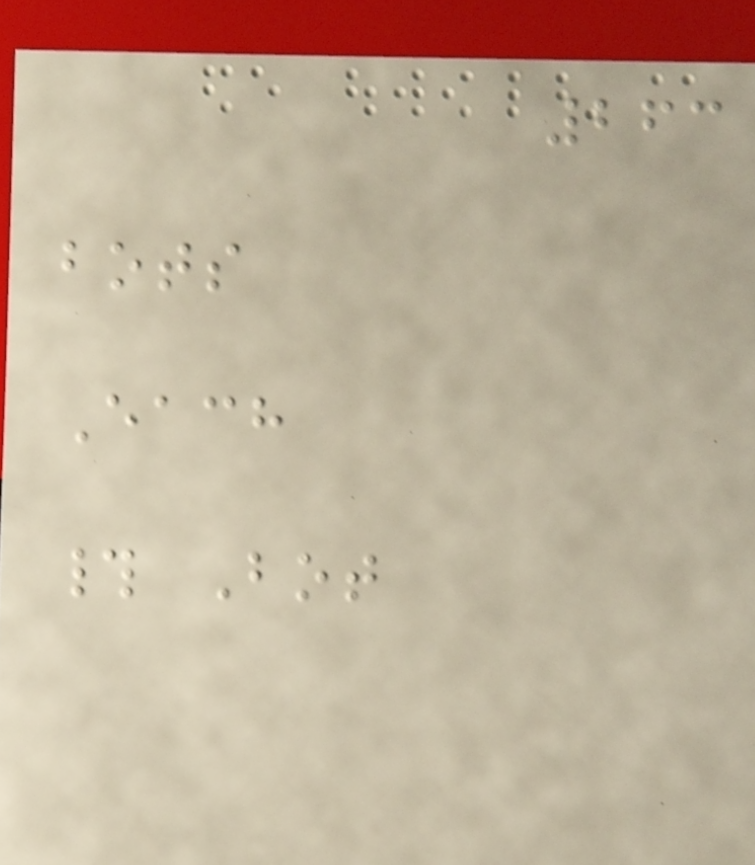263
bots
Each
# Bot
